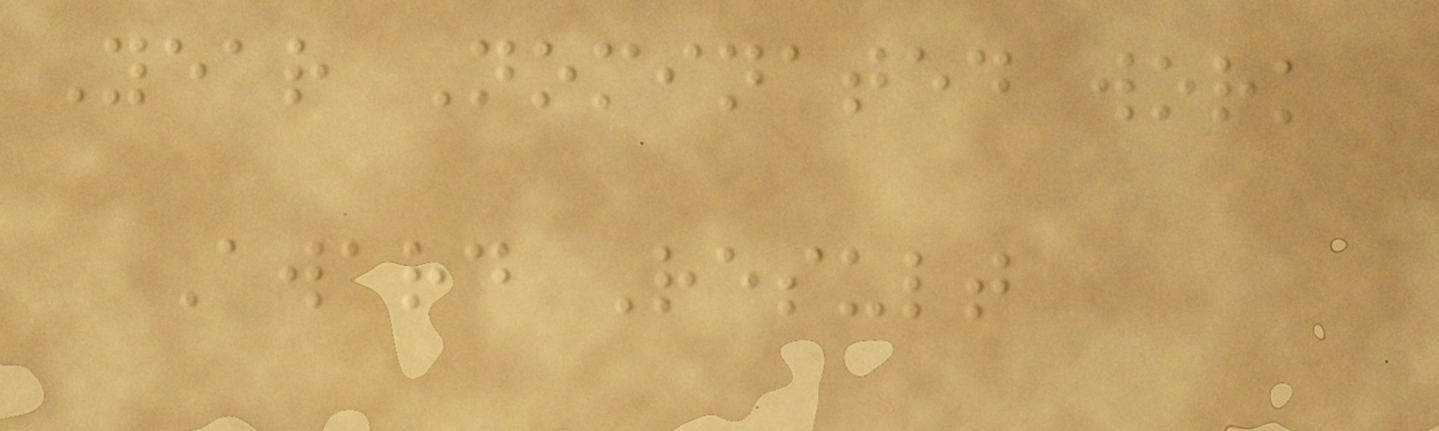Year Nominated work
Award Result
